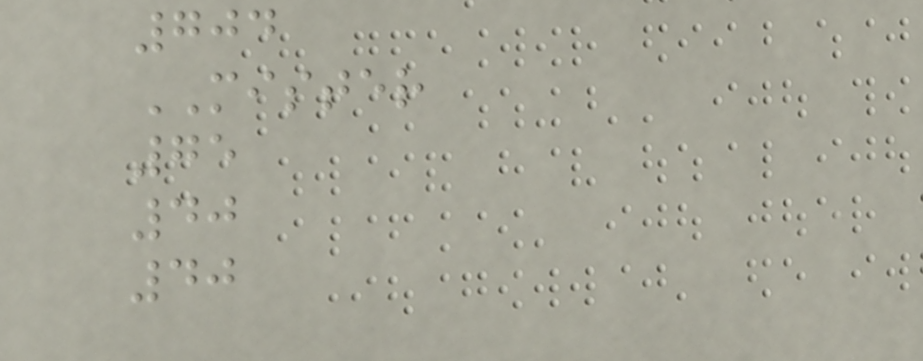704
MISTER
75
40
40
